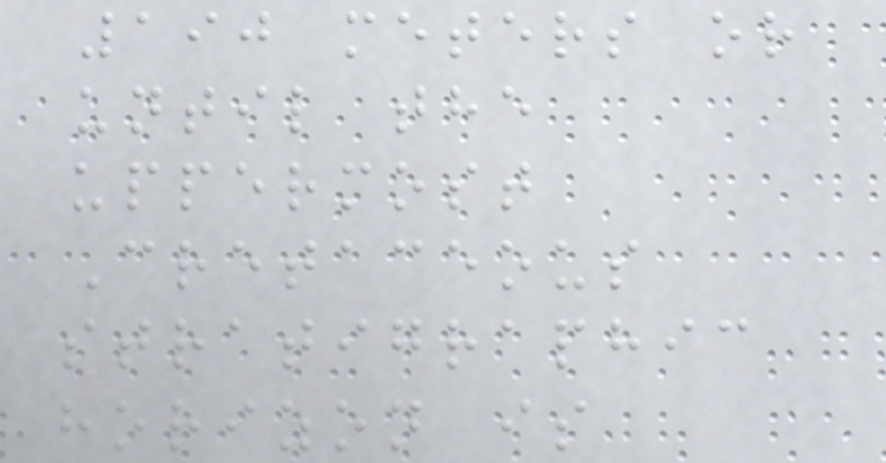190 meters or
until the
uppermost
Cretaceous
stratigraphic
horizon is
